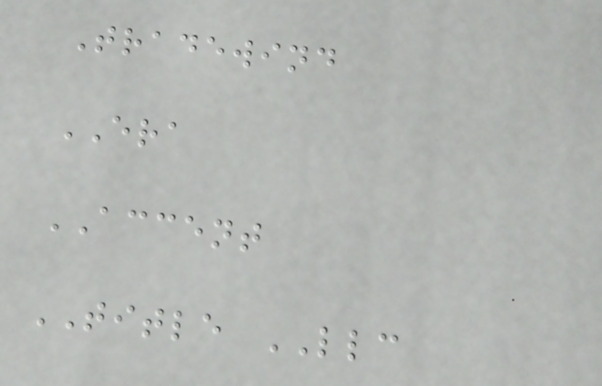Tradewind
ERA
ACCENT
TITLE LLC
